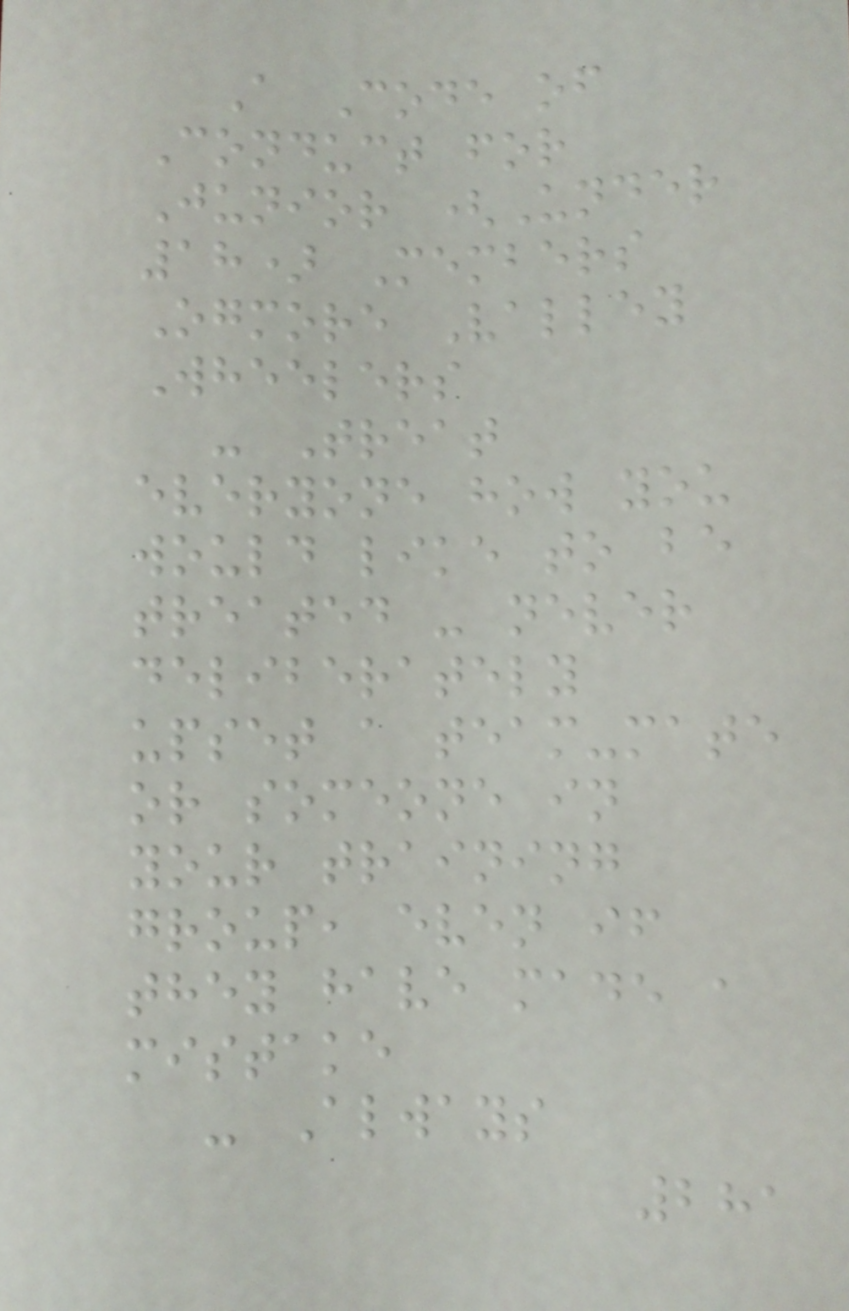A Code of
Conduct for
Junior (Under
18) Members
Ogmore Valley
Wheelers
- Treat
everyone how you
would like to be
treated - never
deliberately
upset a team-mate
or someone in
your training
group, even if
they have made a
mistake
- Always
281
